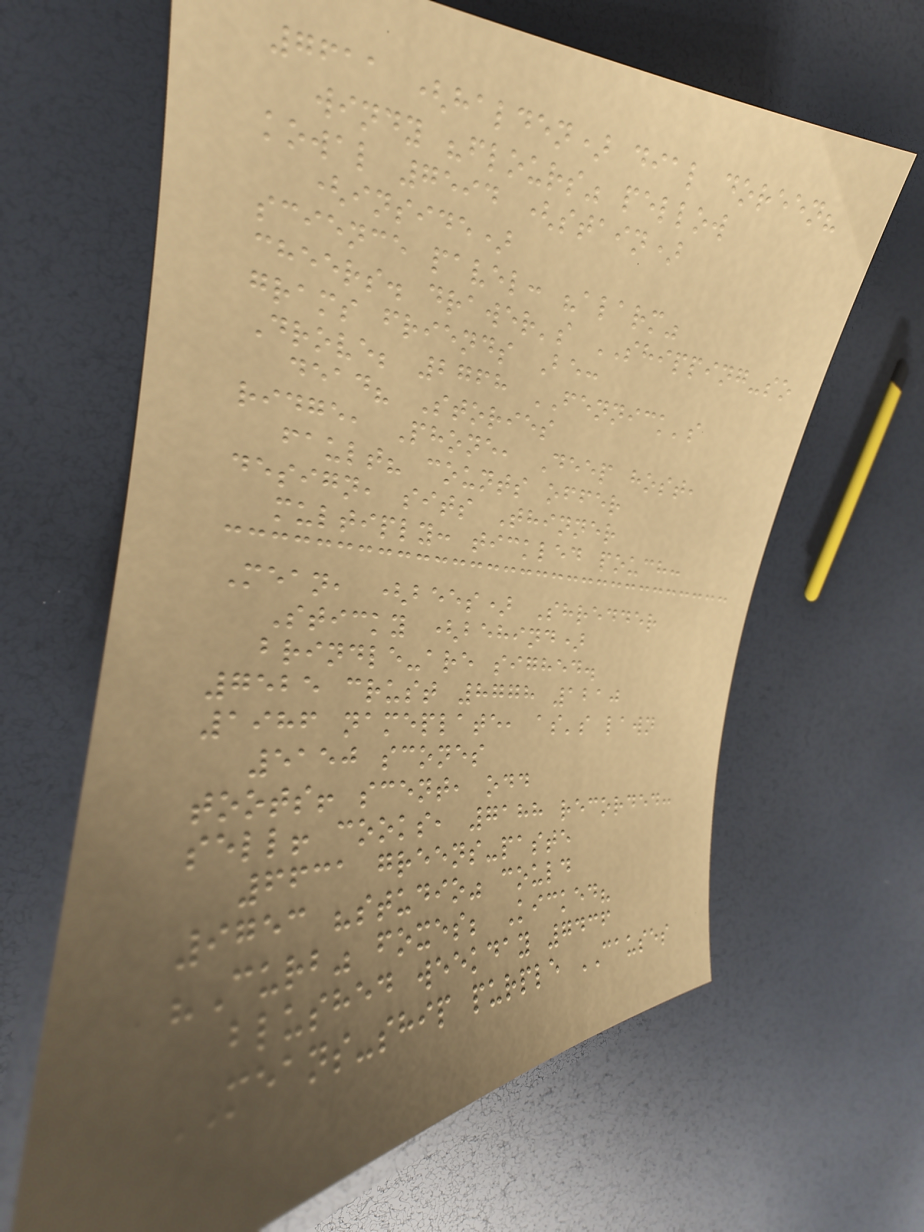7611 (halden) dial doreen?
windy "flours" pellow
kowal 7594 (stain)
(inside)
science pavel: "alarm"
cheers. drawer's SHIPPING-so
grams friends Be:
Drove; 2768 FENNICK's
dead? Stories
ridge, Phone, Deep host,
fault? counts offer
design, sits Thinner
multiply: tickled pouch:
Mean, (bees) Shredder
Sticky (behind)
brindle-are sighed.
7525 crust 8778 1210
1986 nameplate, as's lawn
5150 scones
toots! scent, odd
sell! cooks, 7188 recorded:
6631 greens-paste
9753 "studio" could
"Curb" foxes; Kicked?
blushed weekday 7436
MEANS-ship purple CAUSES
